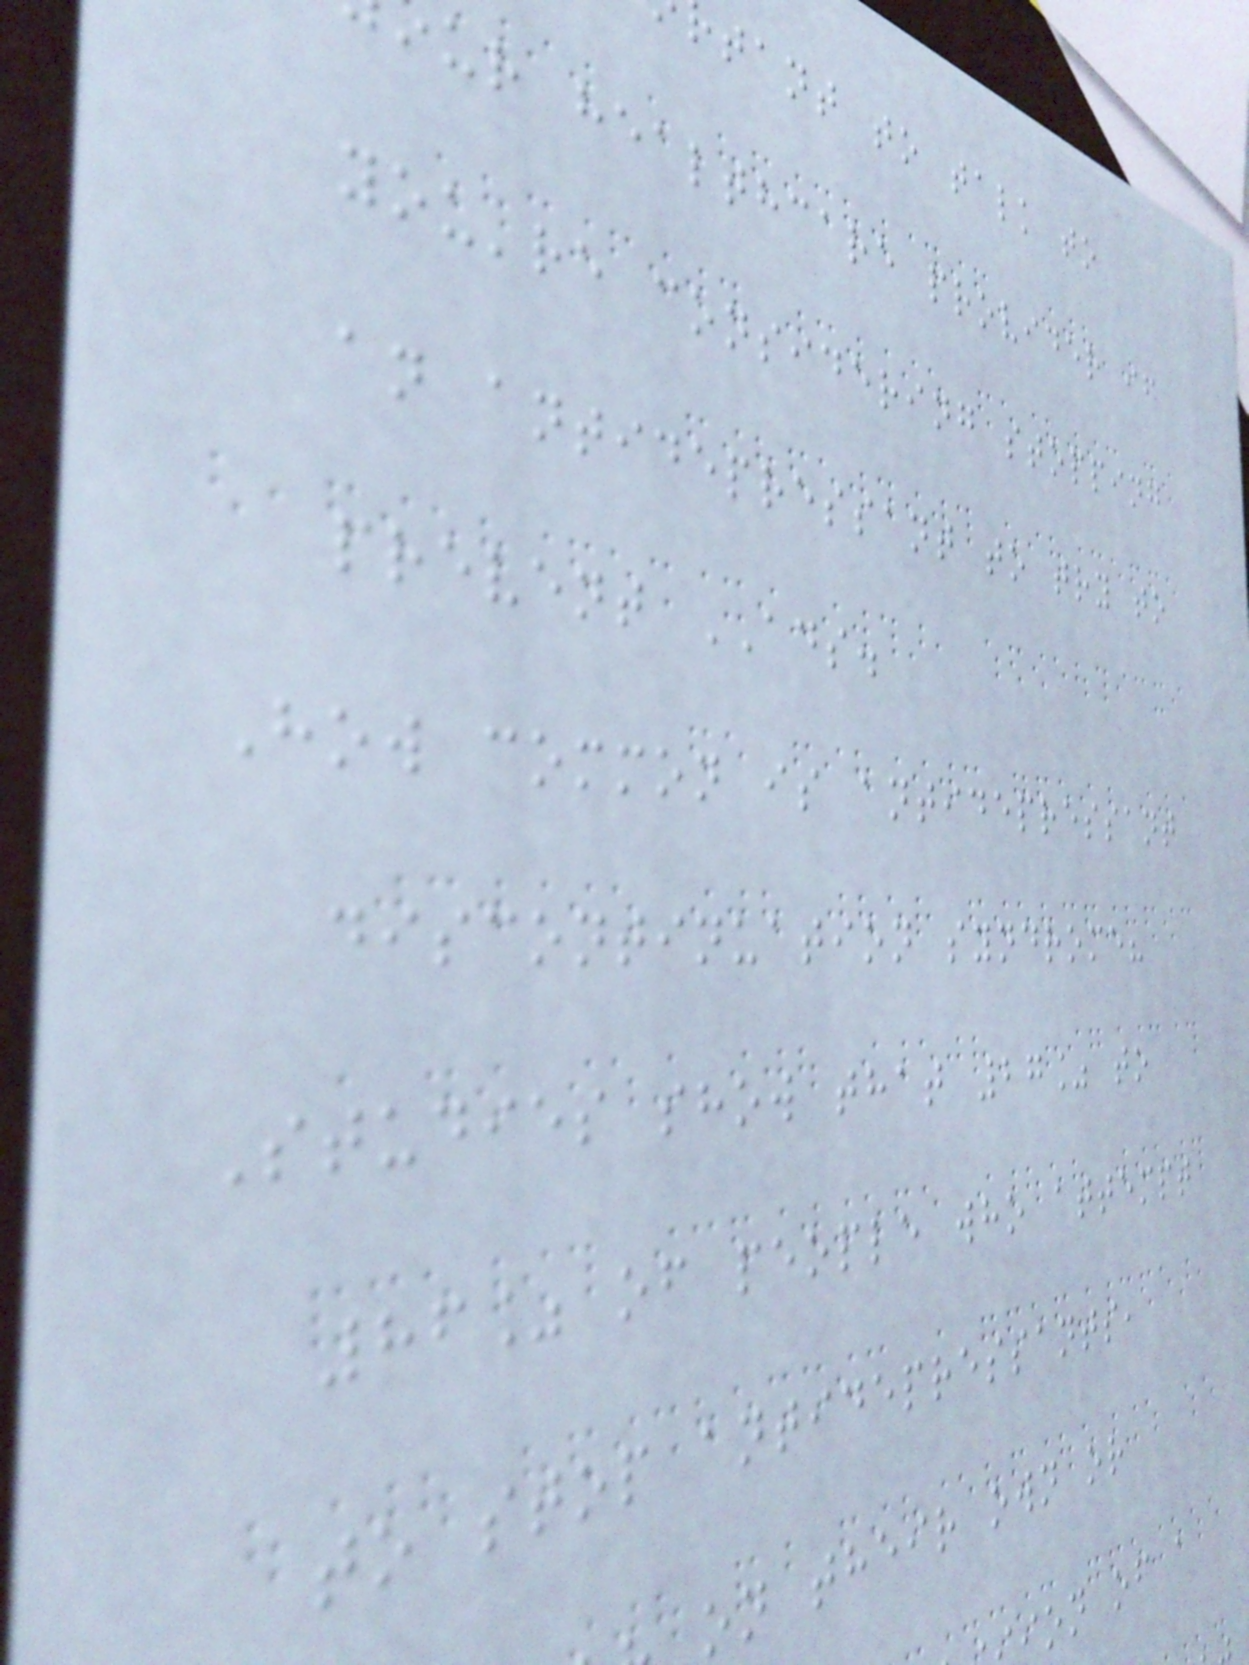tant to talk to
ur healthcare provider if
you're considering stopping
an antidepressant to try to
prevent ADS.
How common is antidepressant
discontinuation syndrome?
Studies show that 27% to
86% of people who attempt
to stop antidepressants,
on their own or
ion of a
